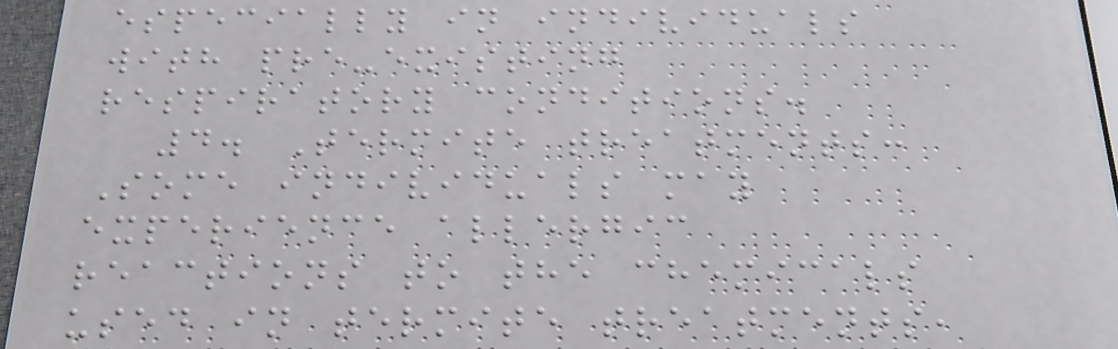especially in individuals
with pre-existing
respiratory conditions.
4. Termite treatments:
Some individuals may
experience allergic
reactions to the chemicals
used in termite treatments,
